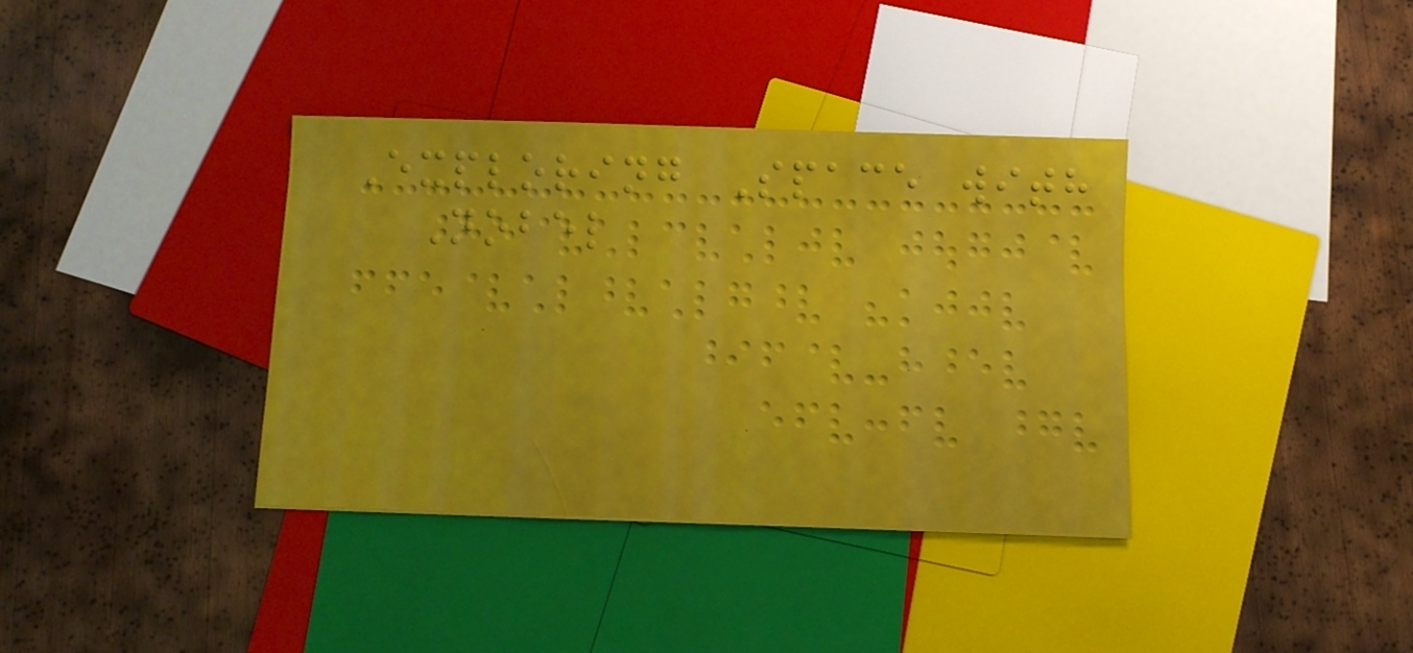Exploring Space with
Nobel
